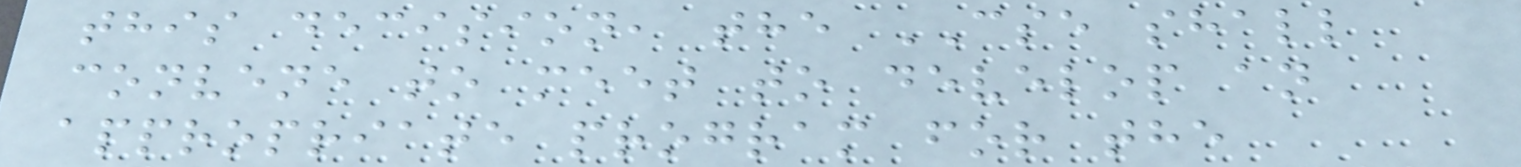this decision, the CSE shall
convene to meet to develop an
appropriate program for the
